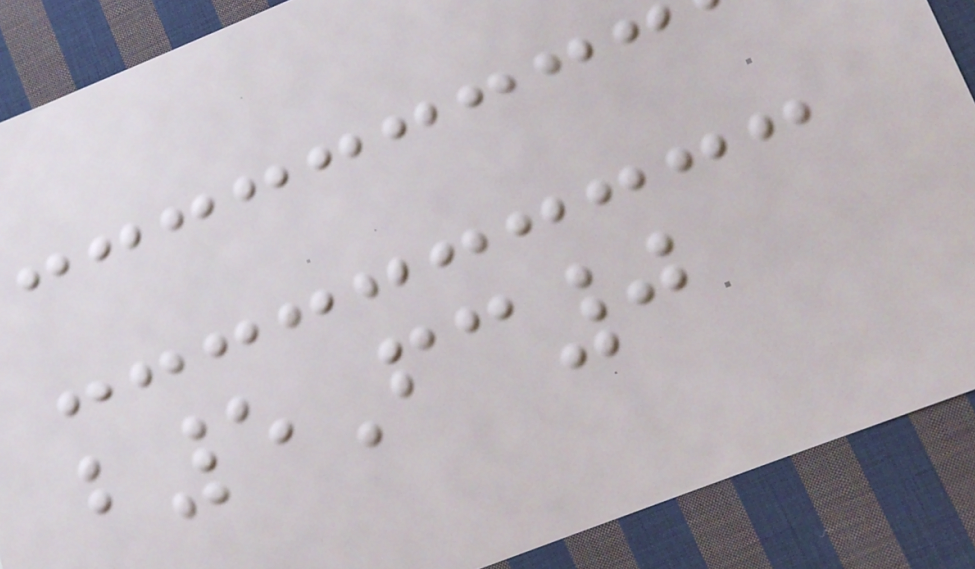b5Fc0
